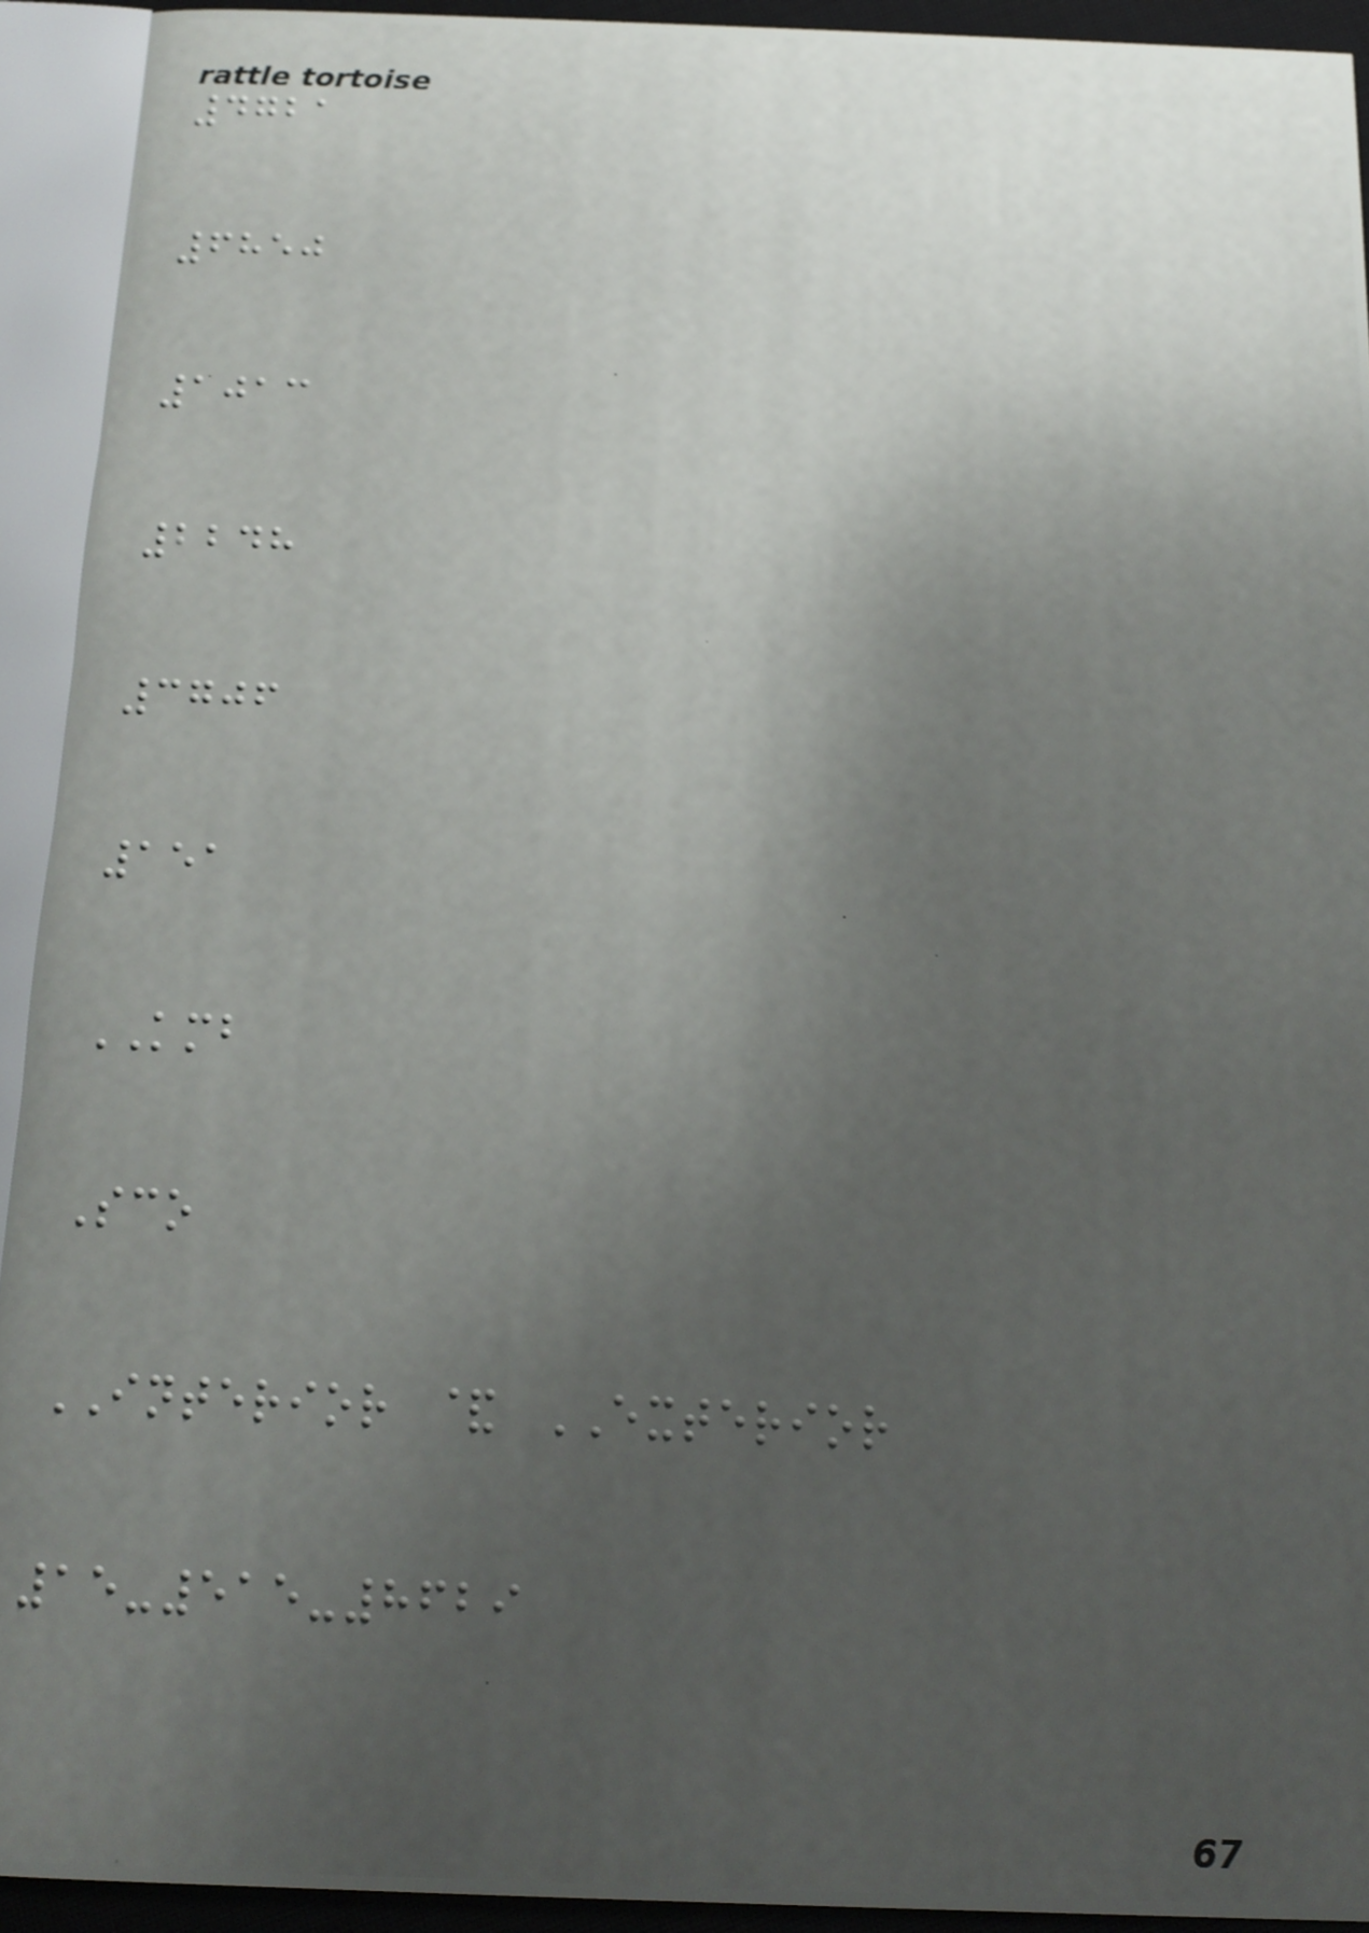4721
6850
1013
2248
3706
151
KMB
Sco
INTERIOR & EXTERIOR
15-515-8629
